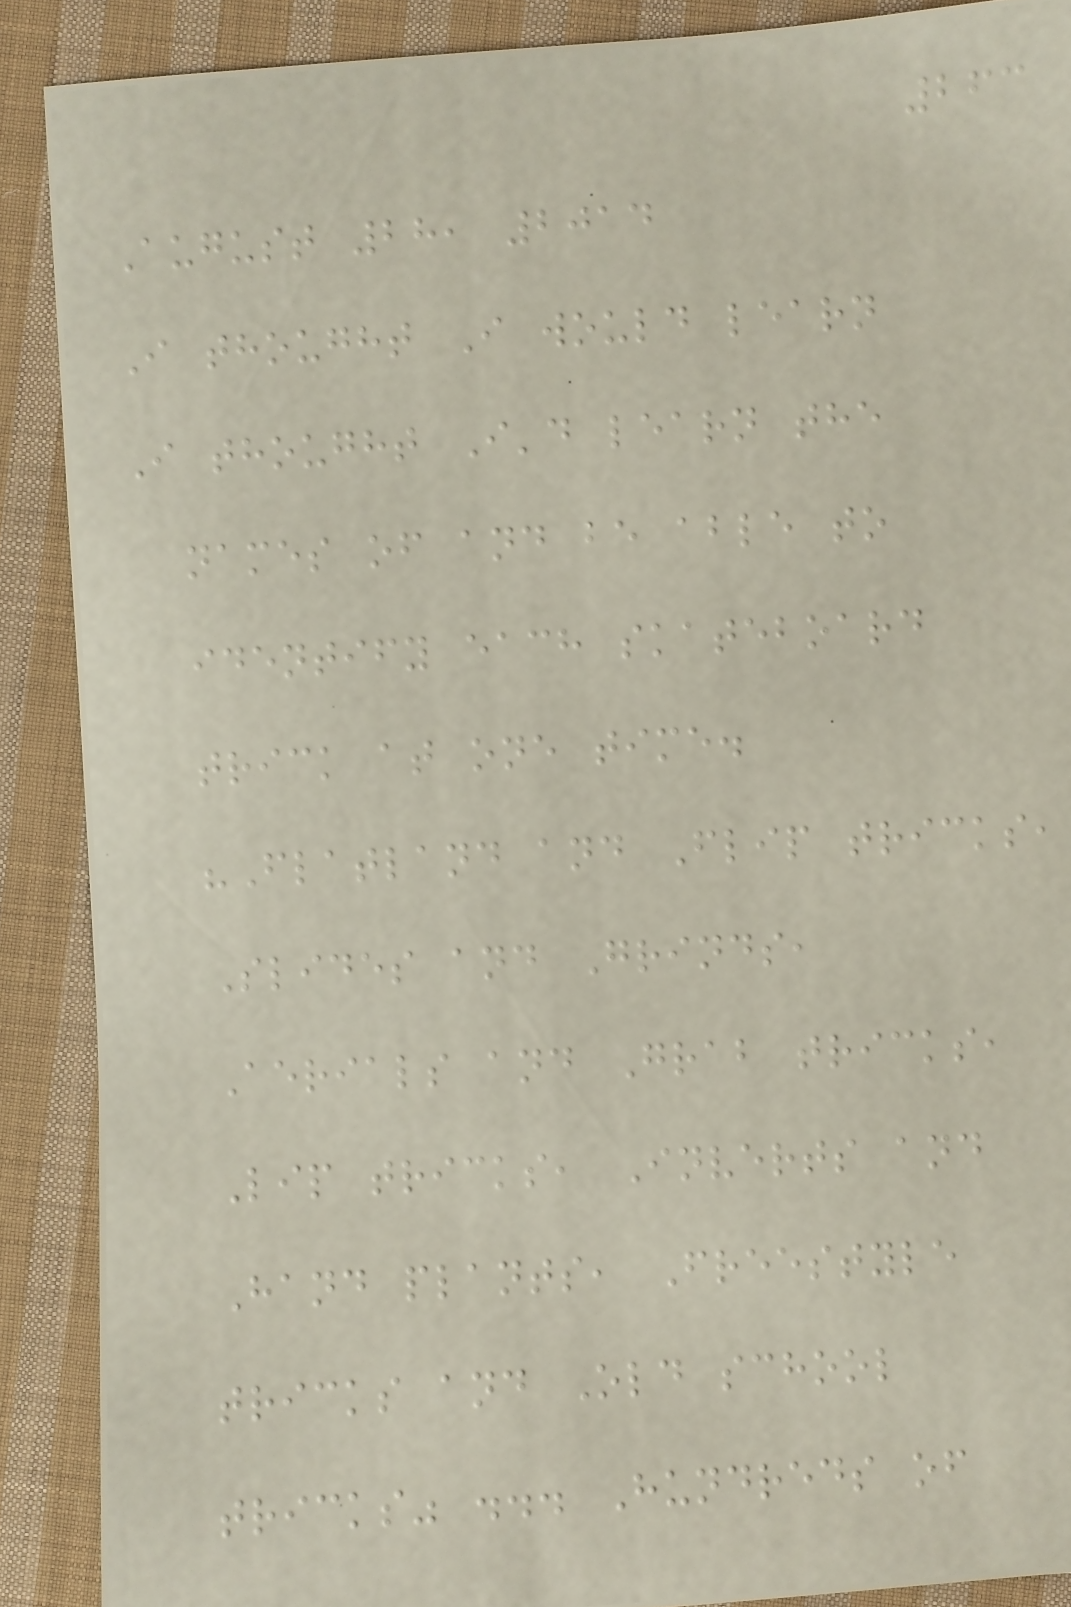263
August 28, 2014
I thought I would learn
I thought I'd learn the
names of and be able to
identify each skateboard
trick at one time.
"Flatland and Flip tricks,
Slides and Grinds,
Aerials and Grab tricks,
Lip tricks, Inverts and
Hand plants, Freestyle
tricks and Old school
tricks" ... Hundreds of
